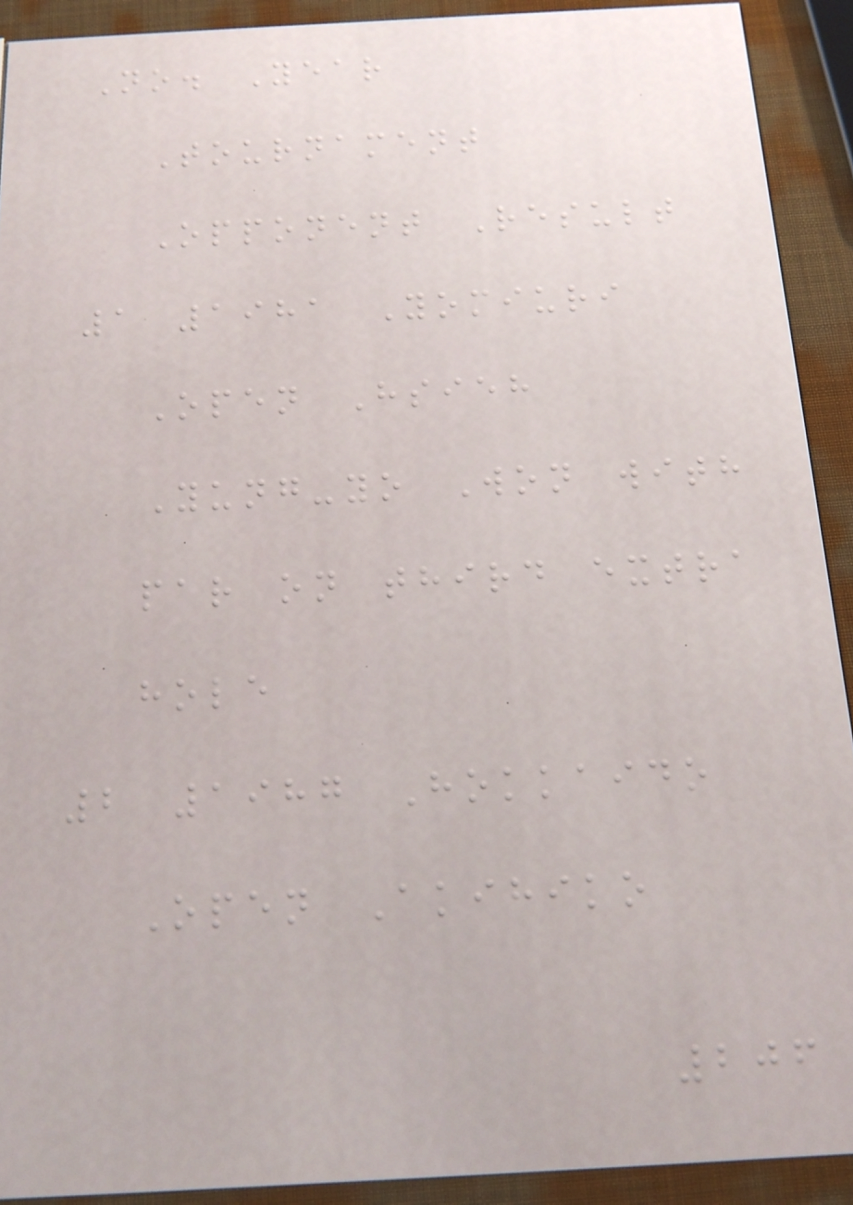No. Year
Tournament
Opponent Result
1 1981 Yomiuri
Open Hsieh
Yung-yo Won with
par on third extra
hole
2 1987 Hokkaido
Open Akihiko
206
